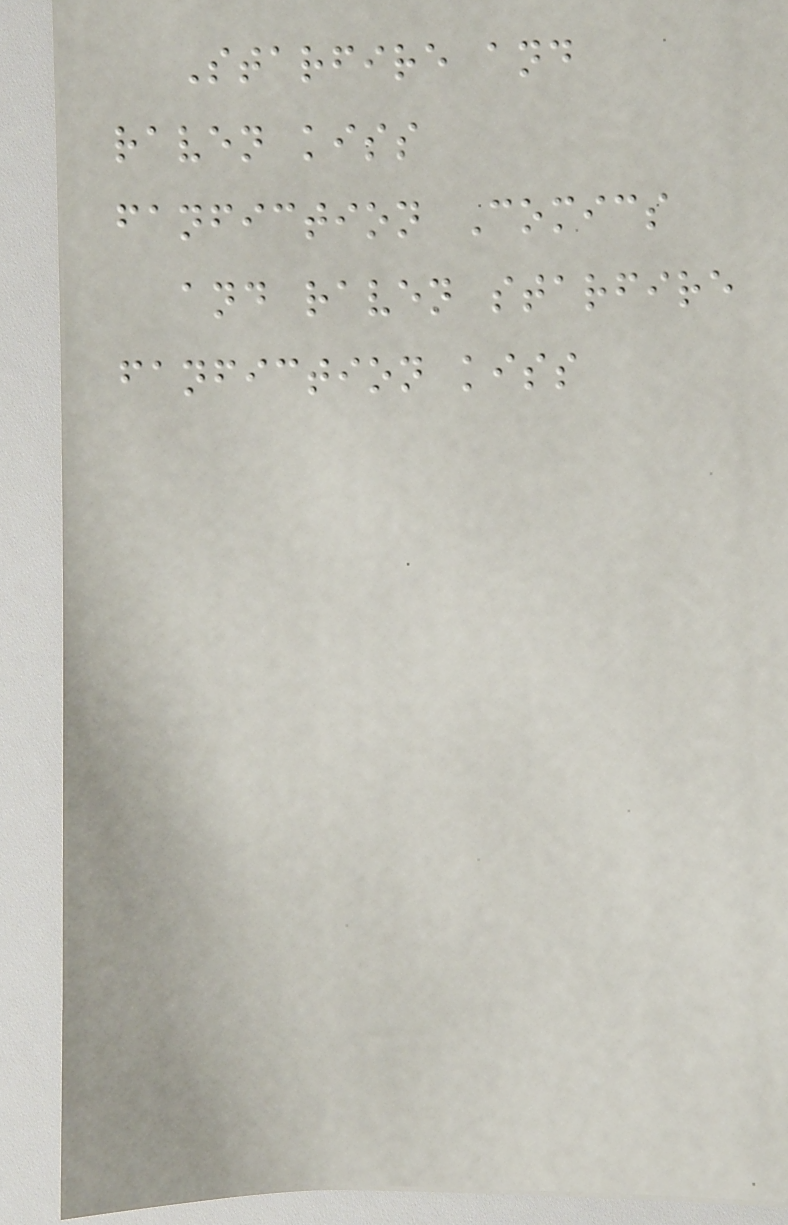Starfire and
raven kiss
fanfiction Comics
and raven starfire
fanfiction kiss
